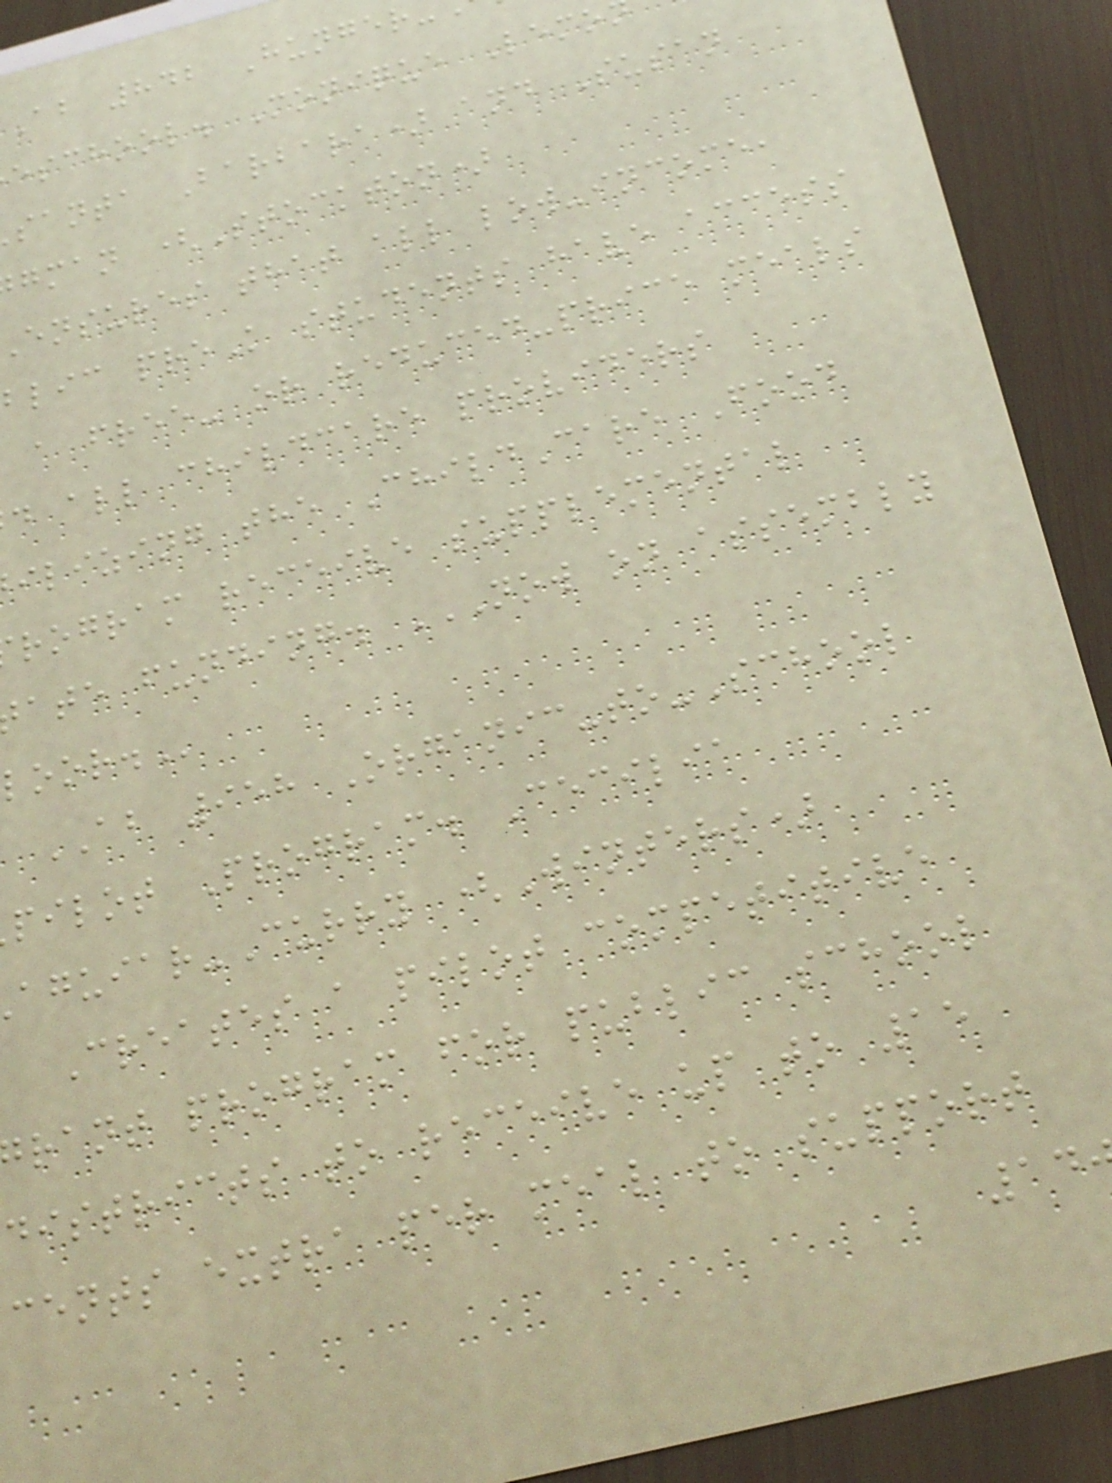ab 842 Hunger
eschool. Monique Lemo
santa Barbara) and Susan
gman (Stockton)
ensures that all low-income,
blic preK students have access
a free- or reduced-price meals
d all childcare providers
ilizing the ChildCare Food
rogram receive supplemental
AB 958 Organic-to-School
pilot Program. Cecilia
guiar-Curry (Winters)
Creates a pilot competitive
rant program for public school
districts to receive up to 15
cents extra per meal to support
